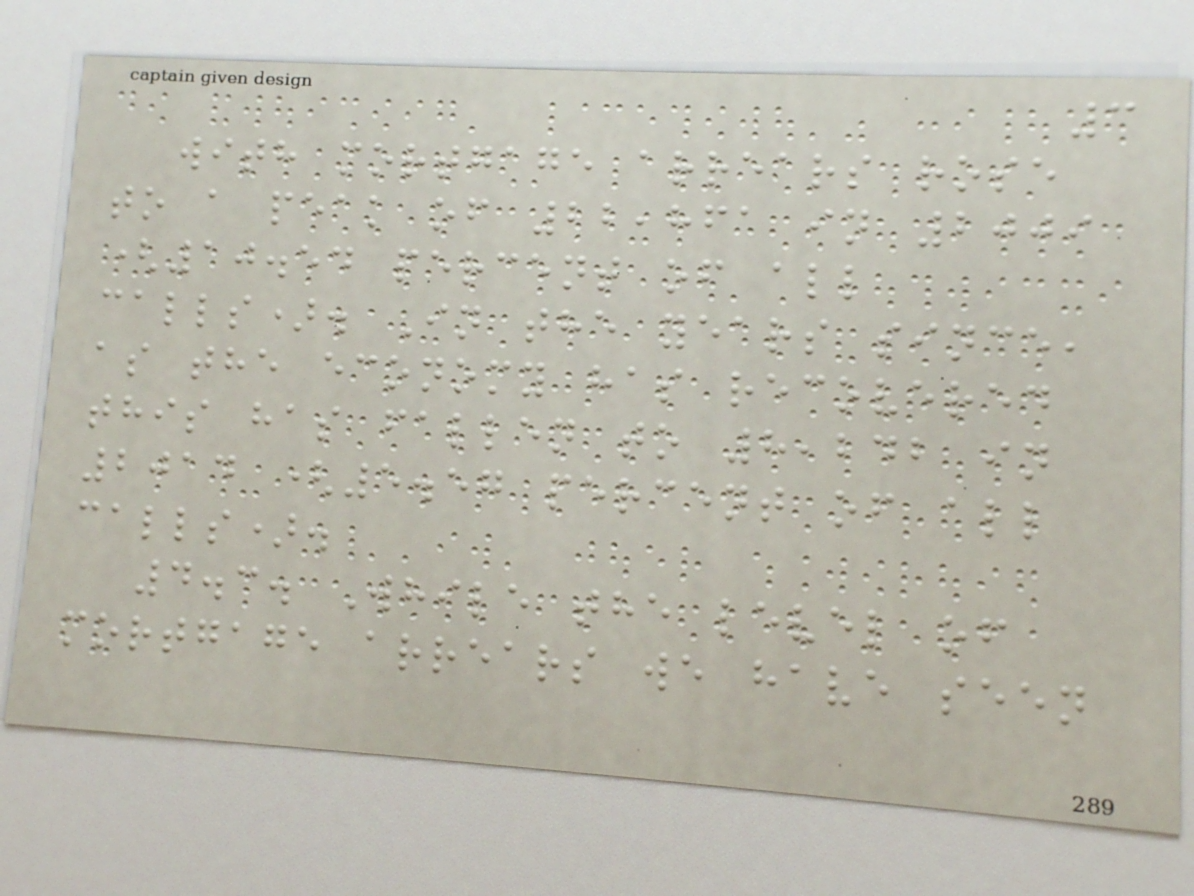3
with mortgage arrears rose
to a peak of 22,861 in 2009
(10.54 percent of all
calls). In the years since,
as the economy has recovered
this has fallen to 8,242 in
2014 (5.57 percent of all
calls).
4.3. While the level of
mortgage arrears we have seen
